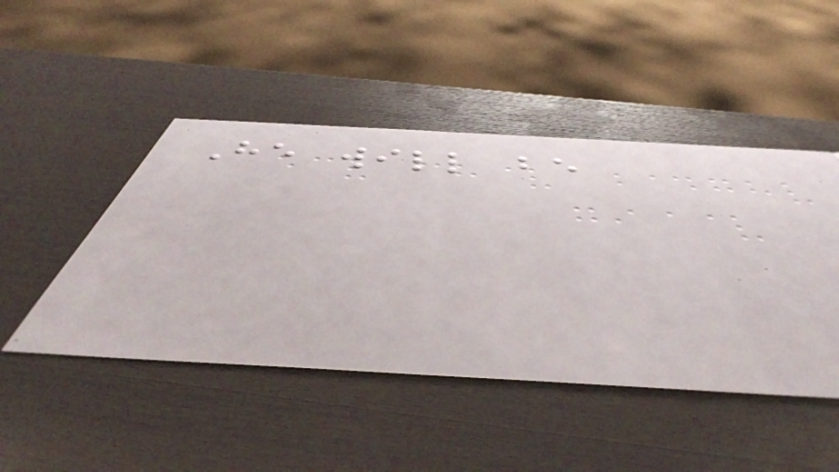He will be
